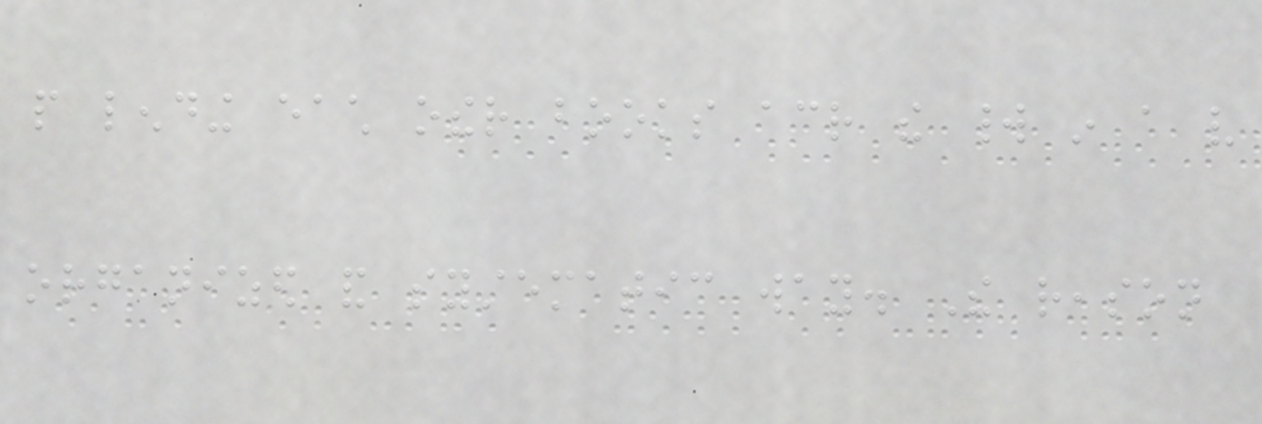people lending each other books across the world in a very
organized and systematic way. The reason
